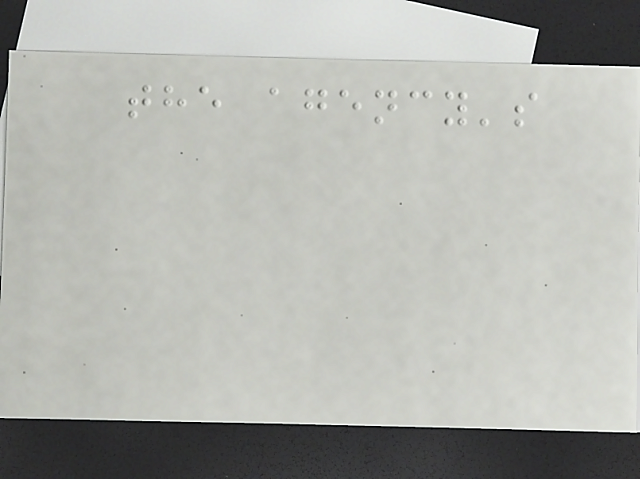the agency's
